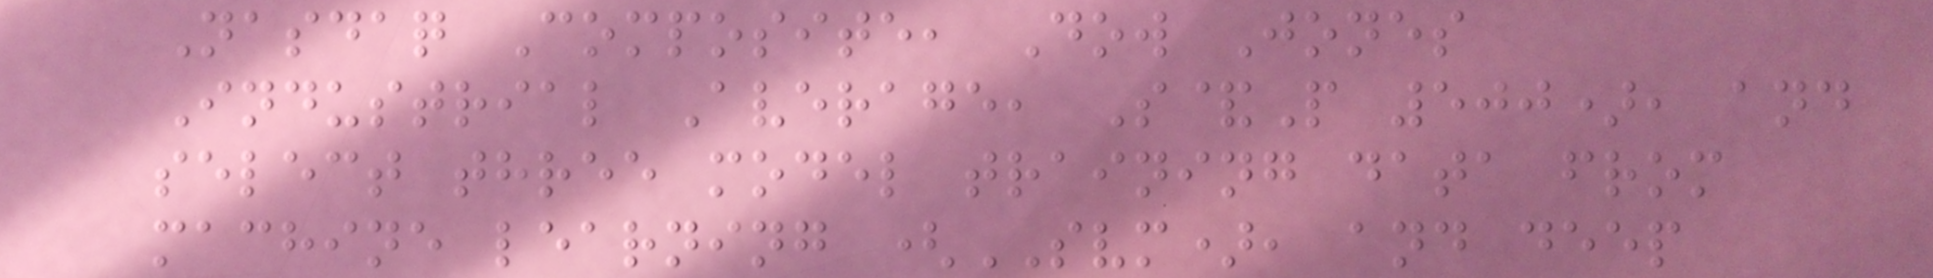Nasdaq Composite, Dow Jones
Industrial Average, S&P 500), and
select three model training data from
machine learning (SVM), and deep
